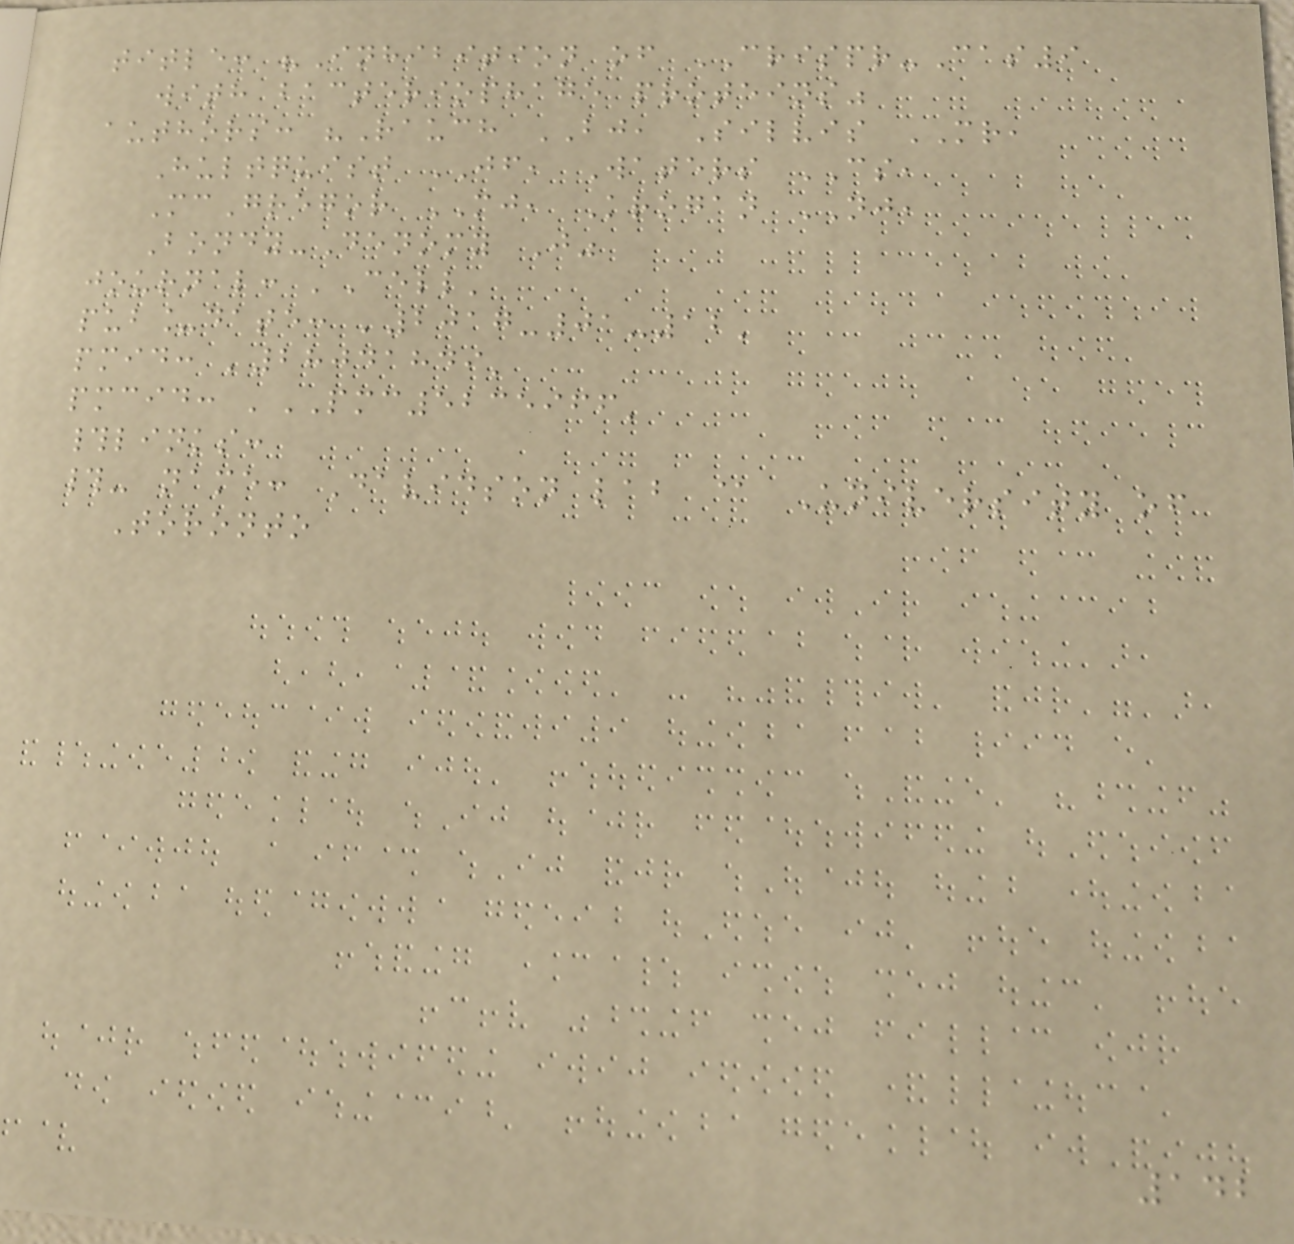title: "Inhibition of CRISPR-Cas9
with bacteriophage proteins"
authors: "Rauch BJ, Silvis MR,
Hultquist JF, Waters CS,
McGregor MJ, Krogan NJ,
Bondy-Denomy J"
journal: 'Cell'
pub_date: '2017-01-12'
pmid: '28041849'
pmcid: 'PMC5235966'
#links:
#- name: Davidson lab @ University of
Toronto
142
